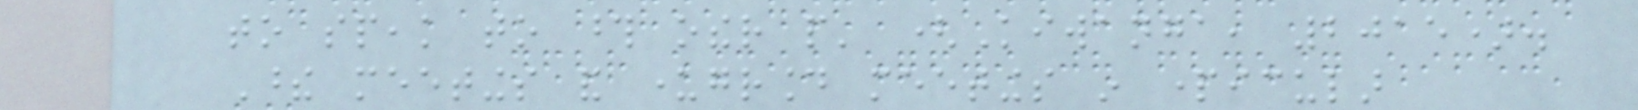to speak to those other people' (Kiwanga, 2015).
These meetings and underground meetings in particular
